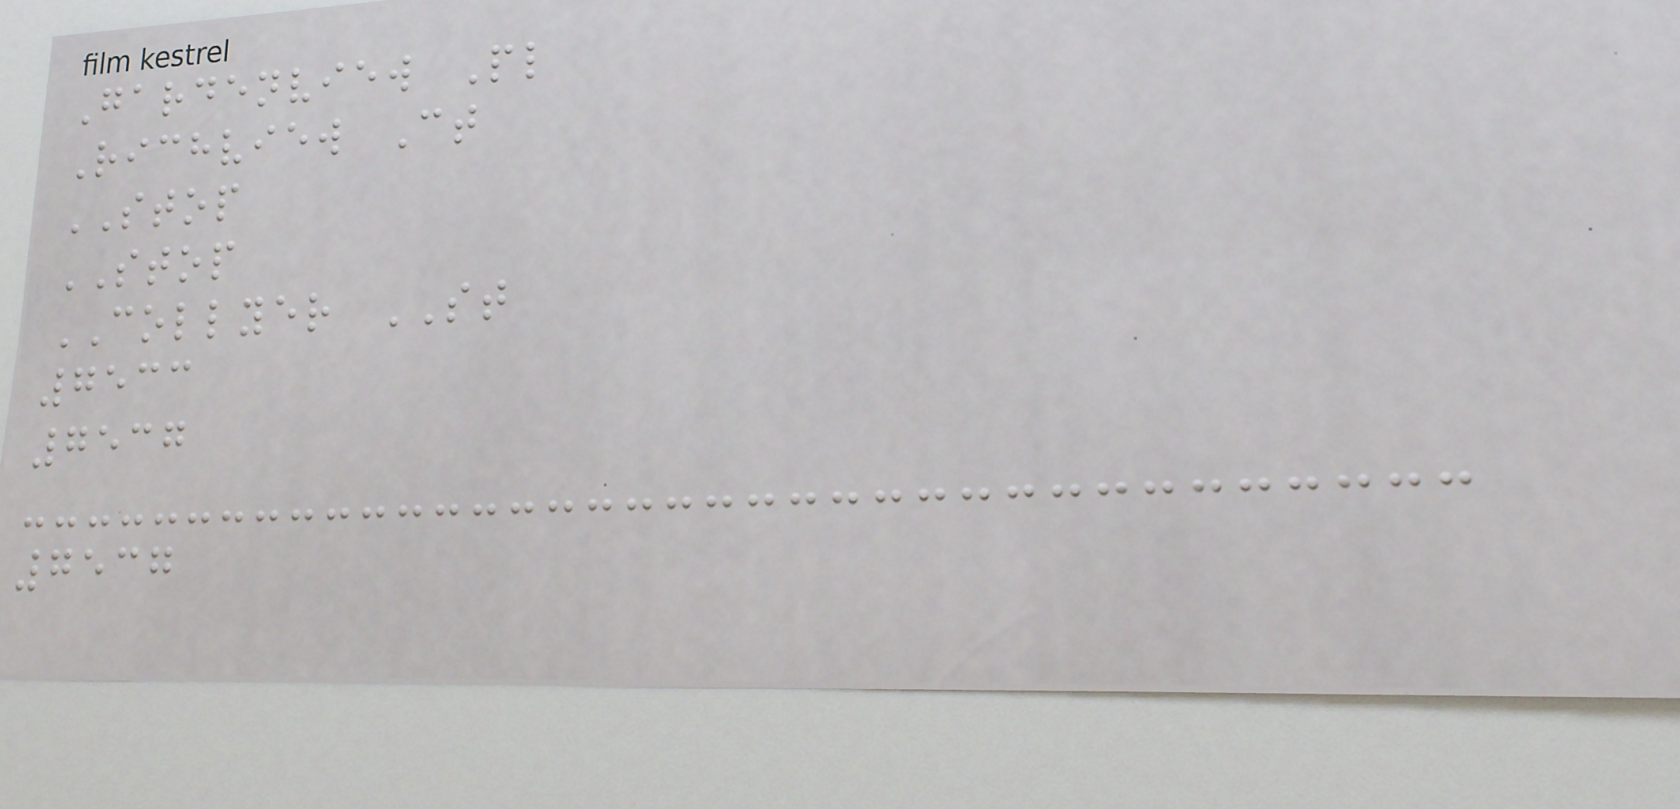Gardenview Pl
Richview Ct
STOP
STOP
COLLYER ST
7533
7537
7537
